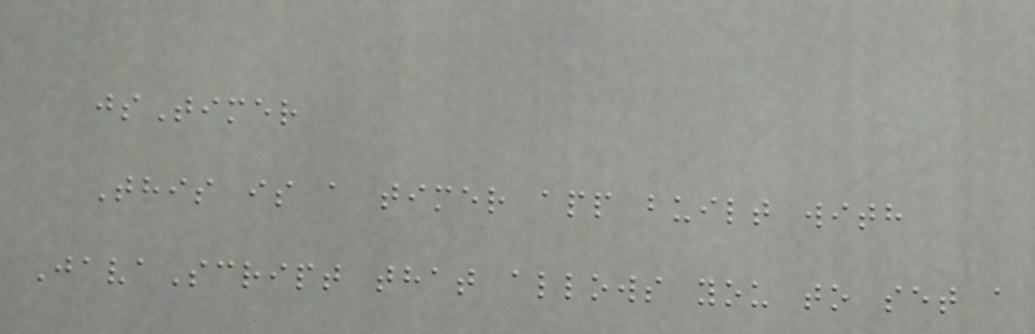jsTimer
This is a timer app built with
JavaScript that allows you to set a
